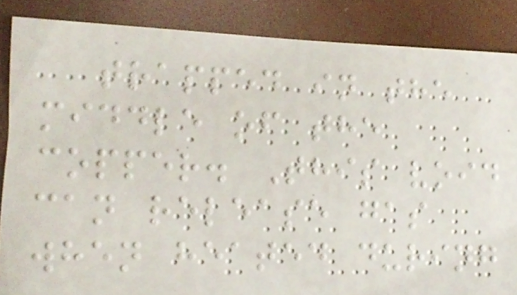trapped in the
middle of the
copper. This void
can release gas
when heated during
